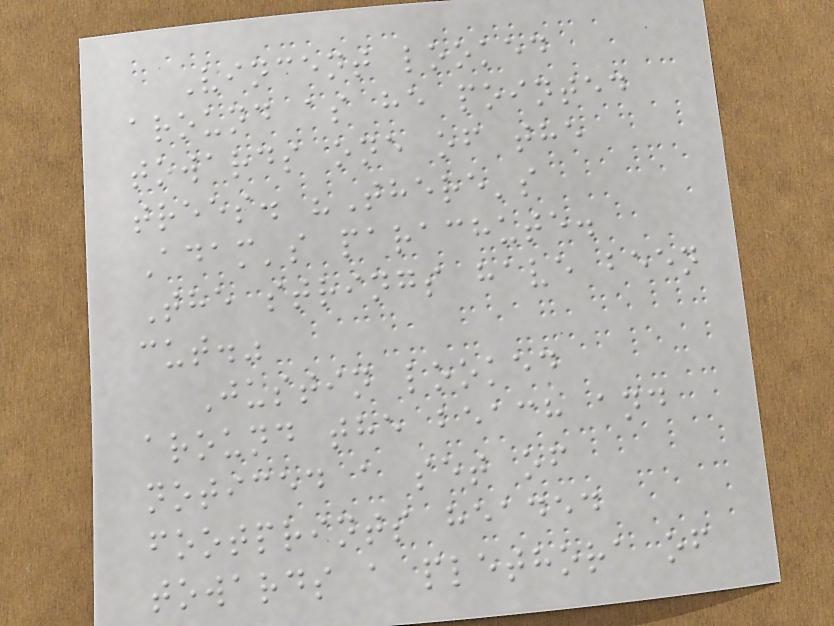Vincent looked
around as he pointed
towards one of the
trees. "There's
Adam's parachute.
The strings have been
cut."
Justin looked
around the beach and
noticed a set of
footprints headed
towards a plethora of
